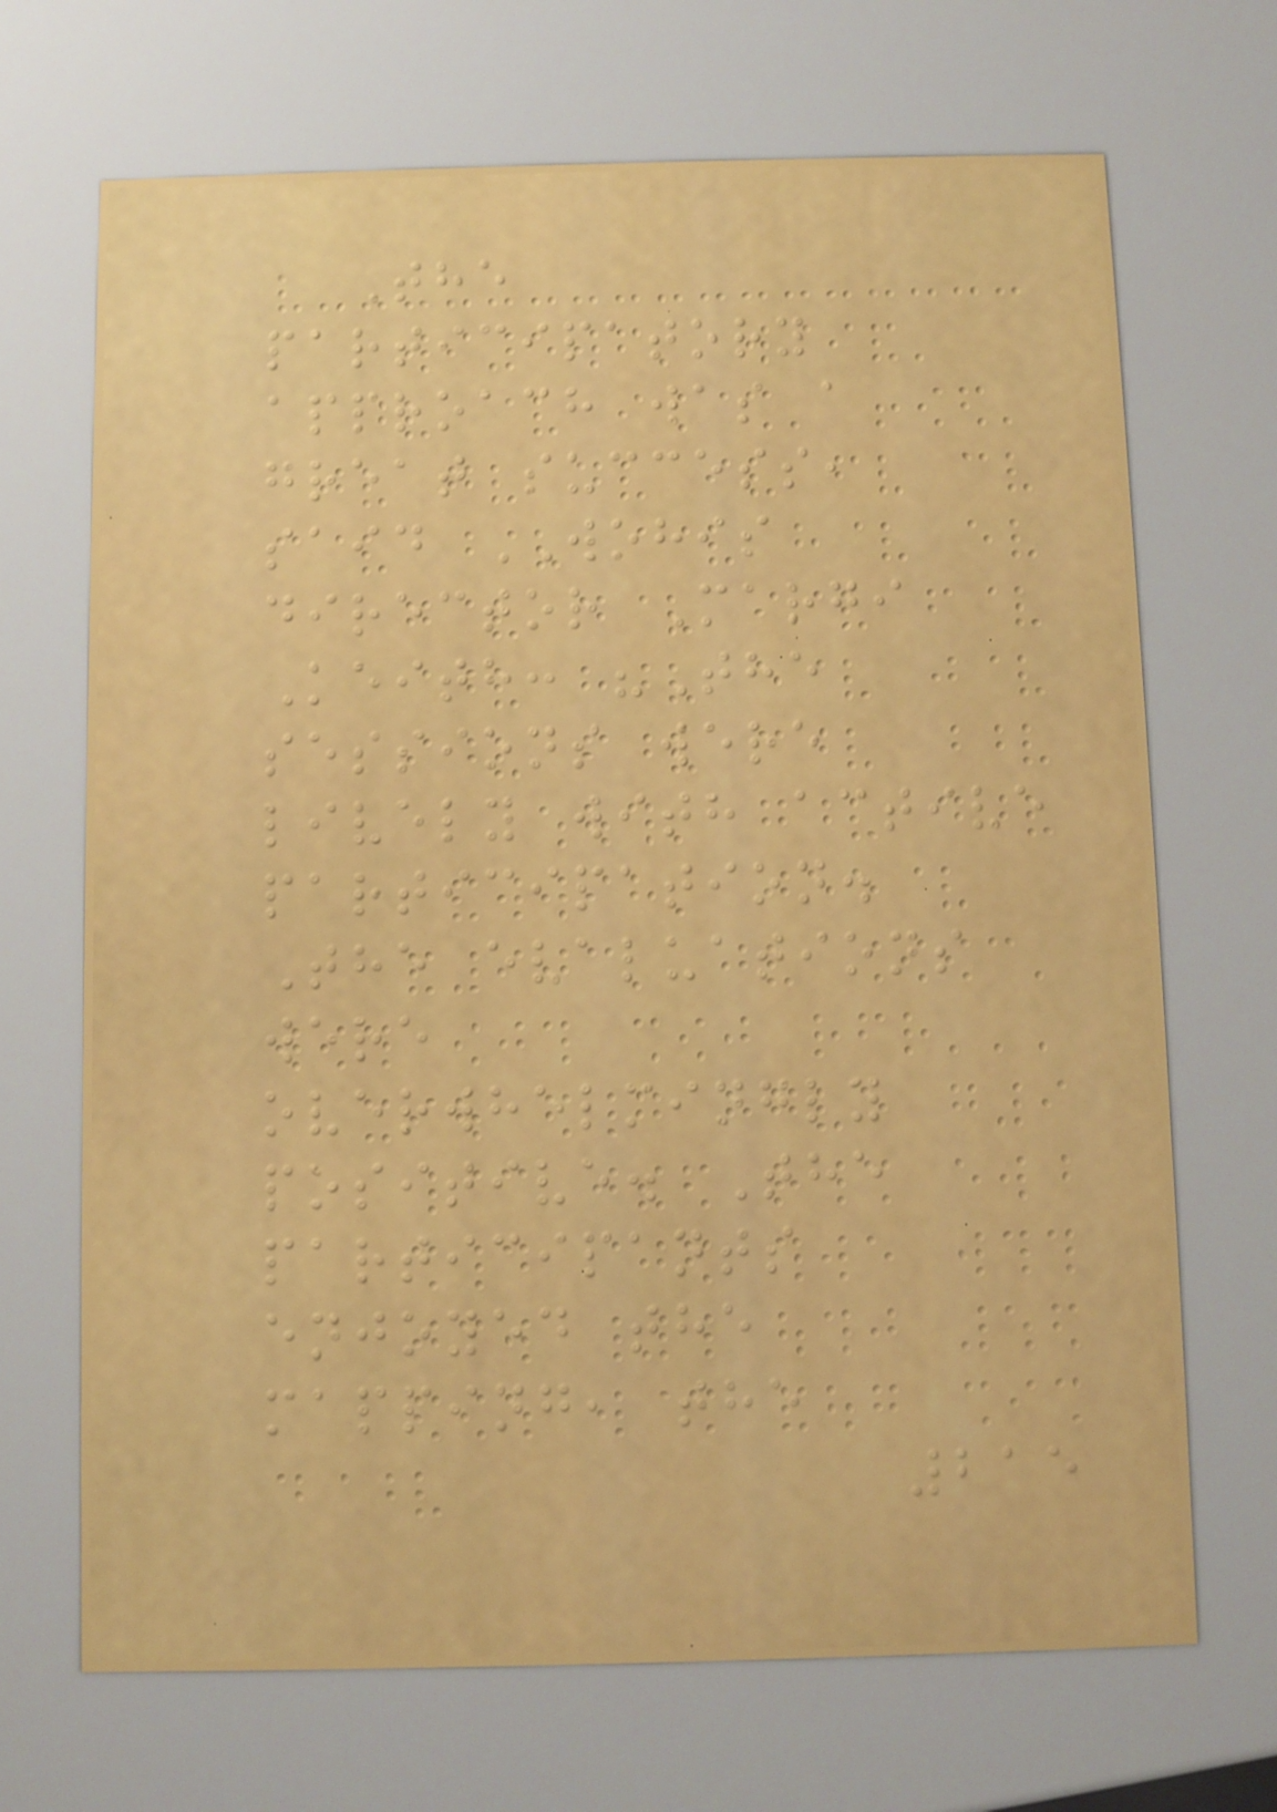The
participatory
approach was a
great success,
said WOHIS
director Margi
Keith: "The
sessions were
lively with active
participation.
The evaluations
were
overwhelmingly
positive. The
participants
enjoyed the
mapping, the
215
